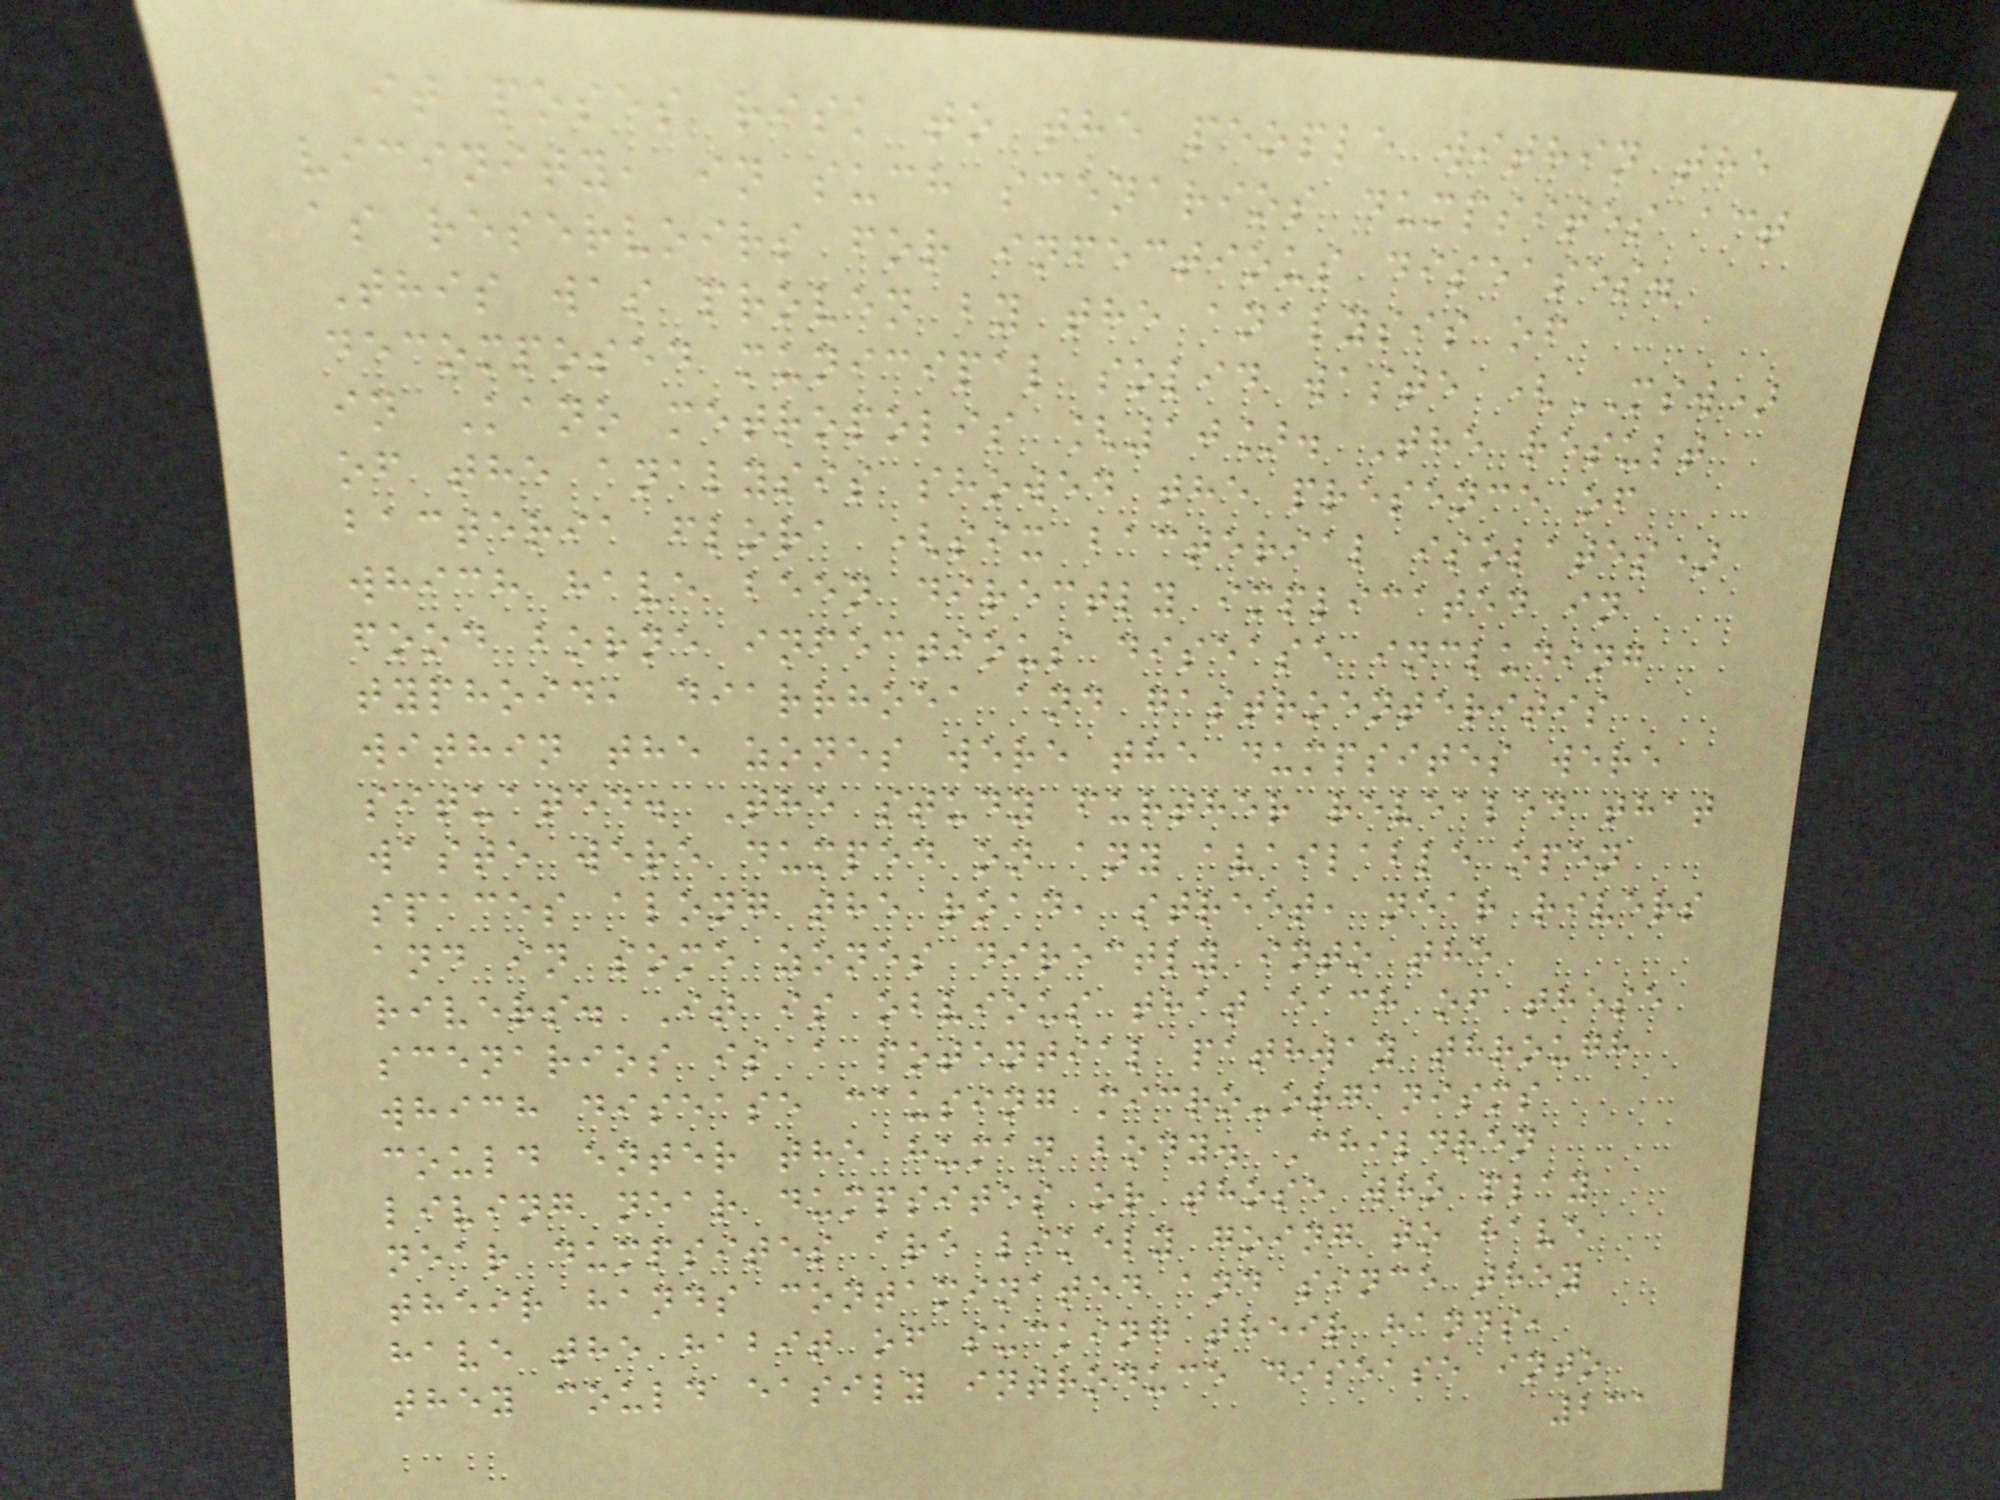it poses risk to the people within the
vicinity, in such scenarios dumpsites act
as reservoirs for infectious diseases.
This was proven by the analysis of
decomposed municipal solid waste (MSW)
in Kano metropolis [10]. The result
of the analysis showed the presence of
bacteria flora (six bacterial isolates)
which have been directly implicated in
food borne infectious disease including
typhoid, diarrhoea and gastroenteritis
within the zones were the dumpsites were
situated. The study further revealed that
waste were dumped on any available open
spaces along the road, street, near rivers
and in some zones directly into the
rivers. It is obvious that each of these
scenarios is a potential pathway through
which disease causing micro-organisms
could enter the human body. Children
living near dumpsites or those who play
near dumpsites are likely going to have
their hands contaminated and since they
have the habit of sucking their hands,
they could easily introduce disease into
231
